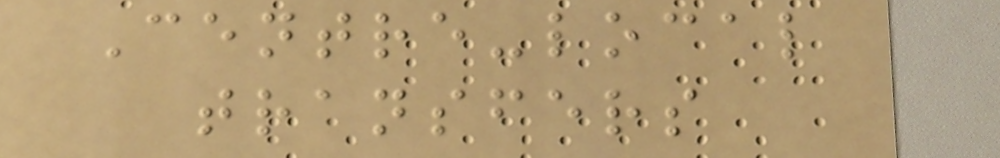Centre-local
transfers
